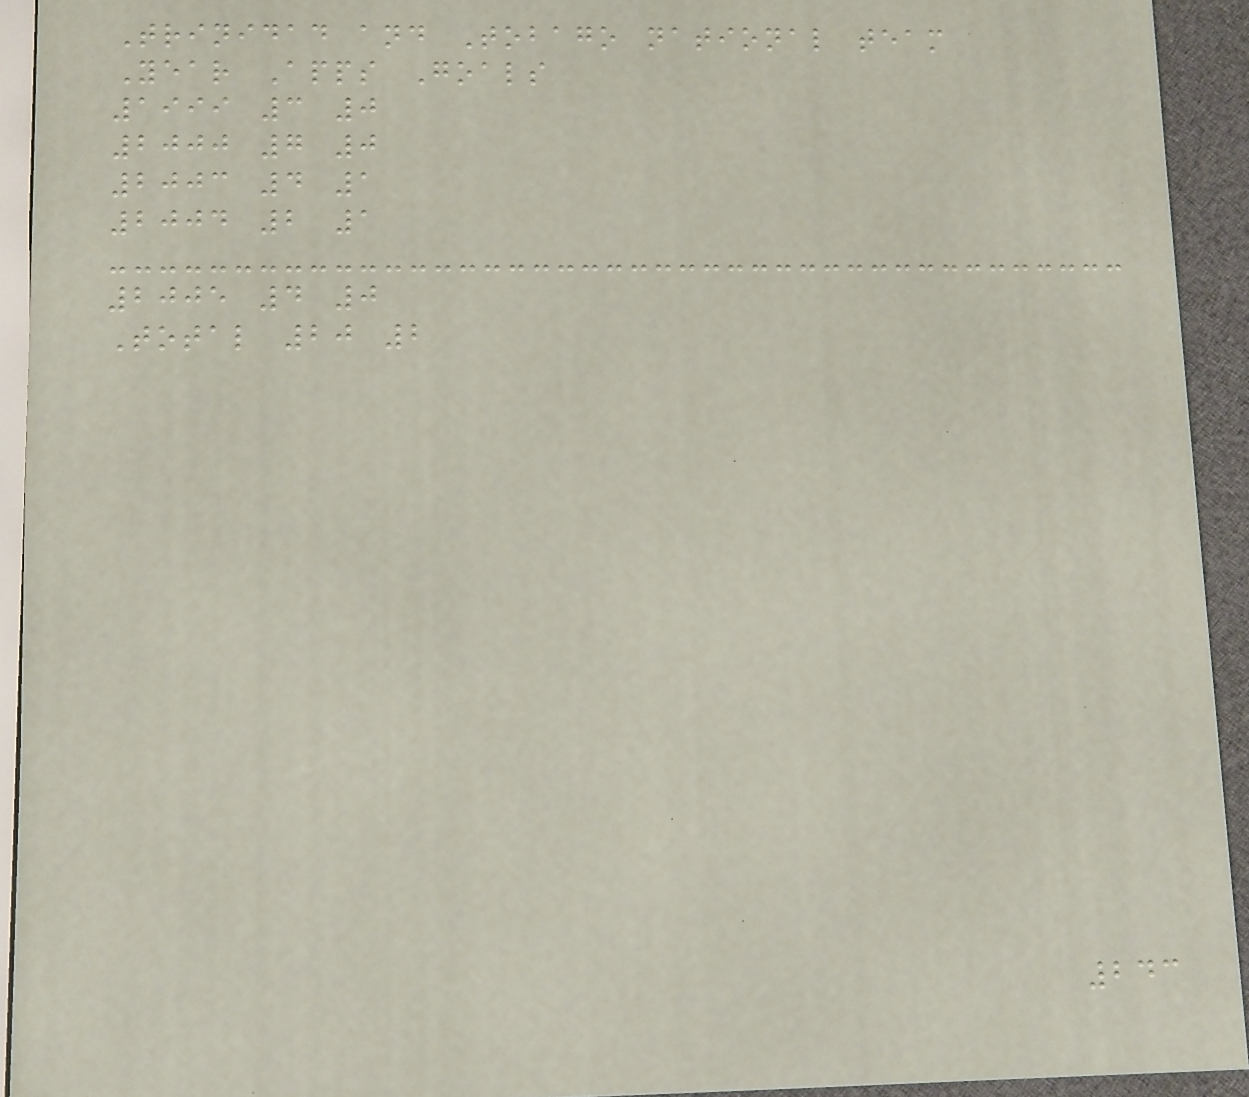Trinidad and Tobago national team
Year Apps Goals
1999 3 0
2000 7 0
2003 4 1
2004 2 1
2005 4 0
Total 20 2
243
